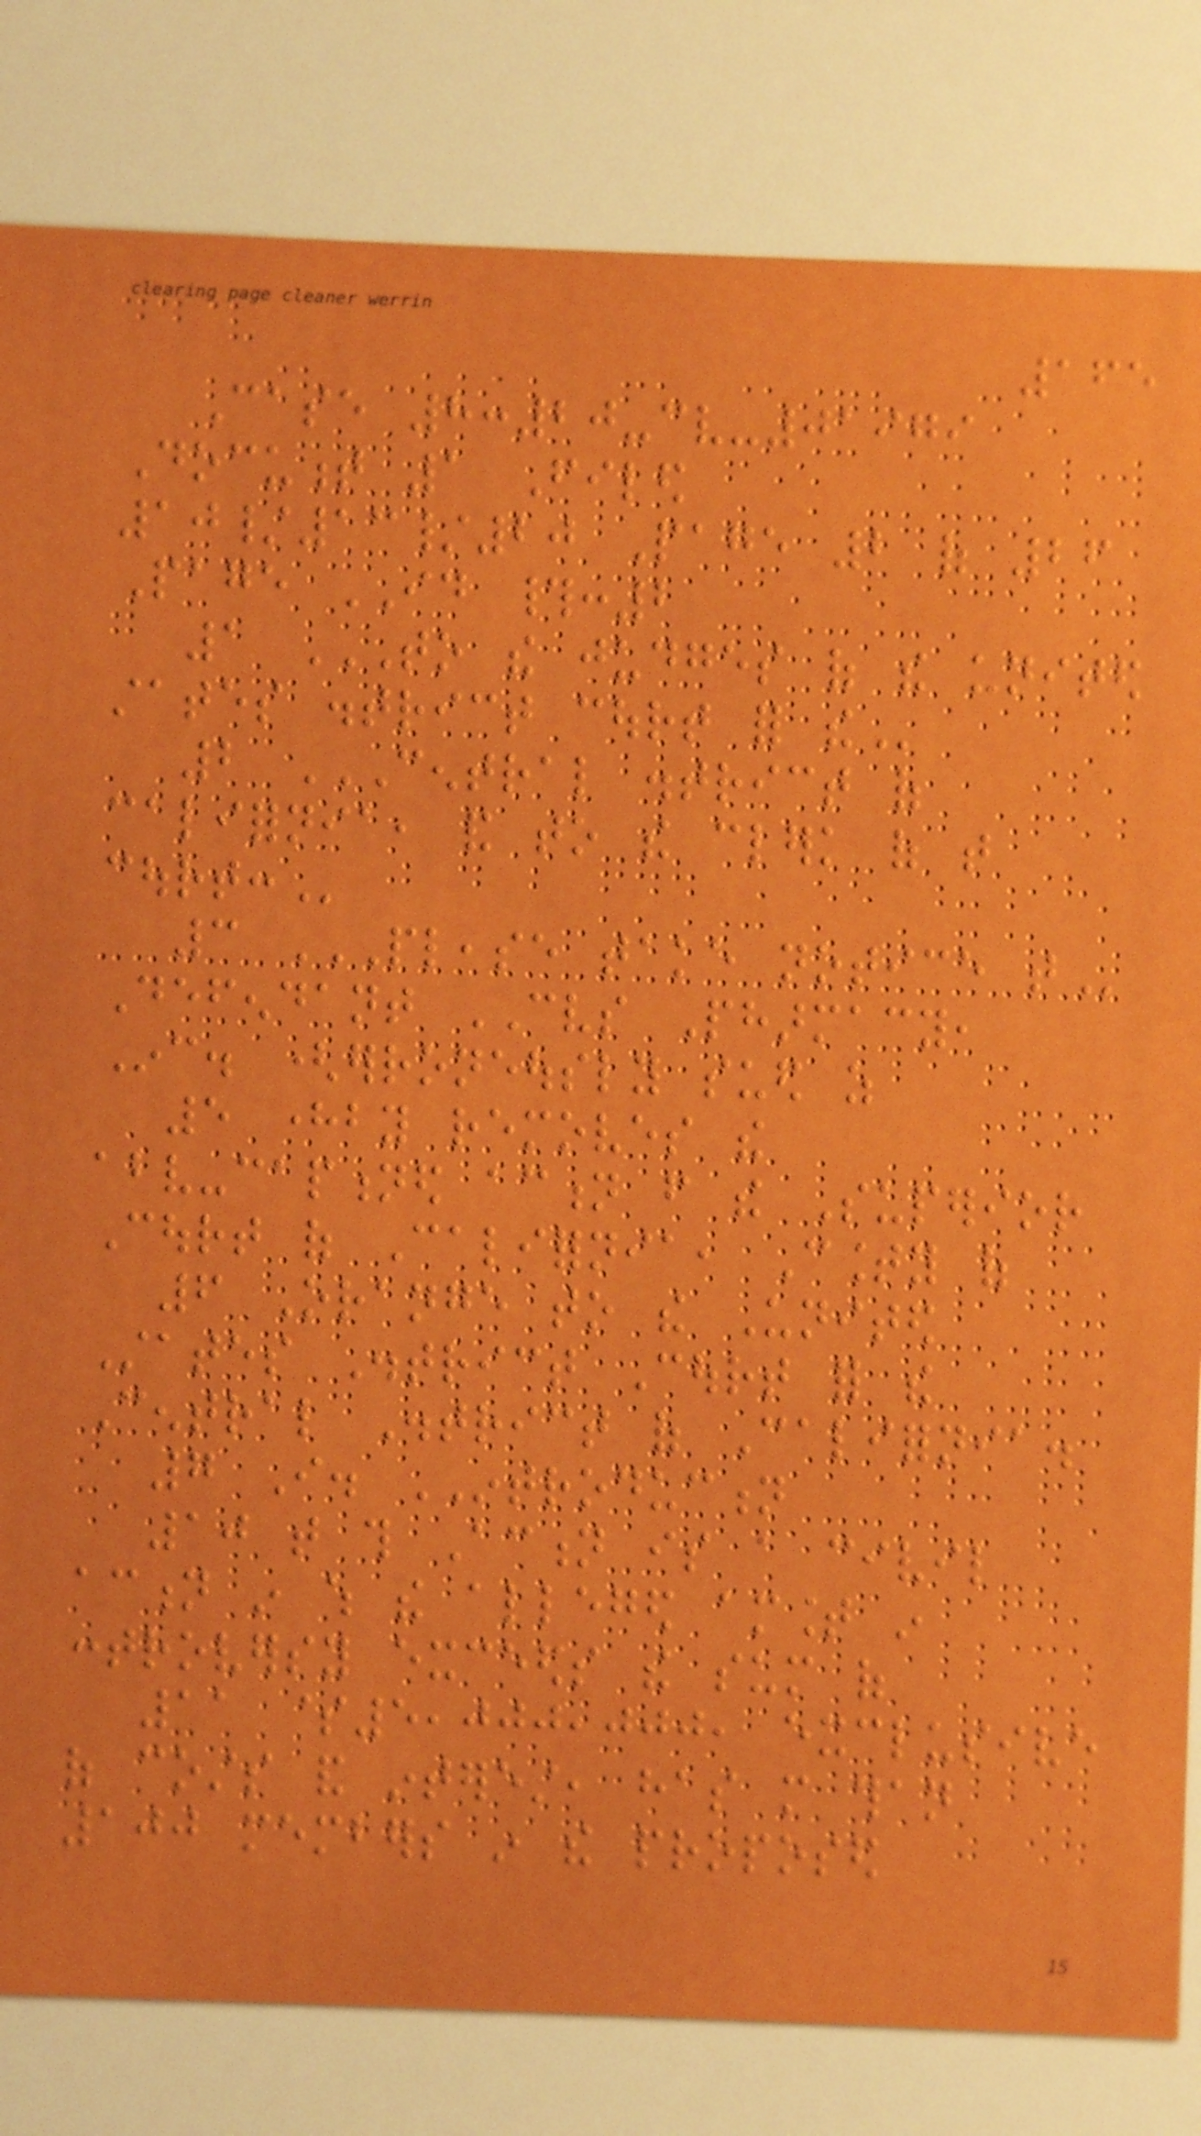165
Case 8:20-cv-01979
Document 1 Filed
10/13/20 Page 2 of 26
Page ID #:2
1 TO THE JUDGES OF THE UNITED
STATES DISTRICT COURT FOR THE
2 CENTRAL DISTRICT OF
CALIFORNIA, AND TO THE CLERK OF THAT
COURT:
3 PLEASE TAKE NOTICE THAT
Defendant CVS Pharmacy,
Inc. (erroneously sued as
5 hereby removes the
above-captioned action from the Superior
Court of California, County of
6 Orange to the United
States District Court for the
Central District of California.
7 I. INTRODUCTION
10 that this Action is a civil
action in which the alleged amount in
controversy exceeds the sum of
11 $5,000,000, exclusive
of costs and interest, has more than
100 members in the proposed
